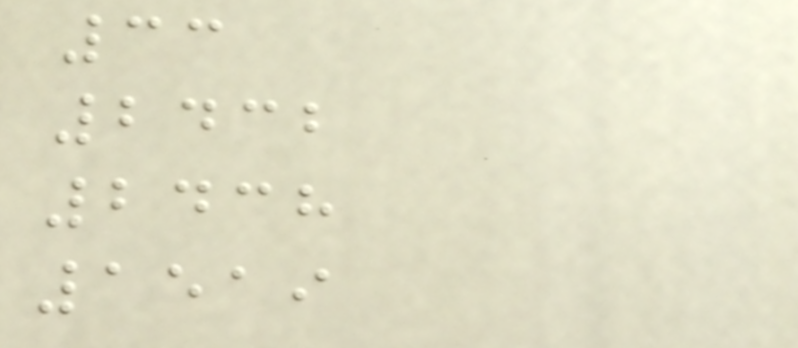33
2432
2438
1519
